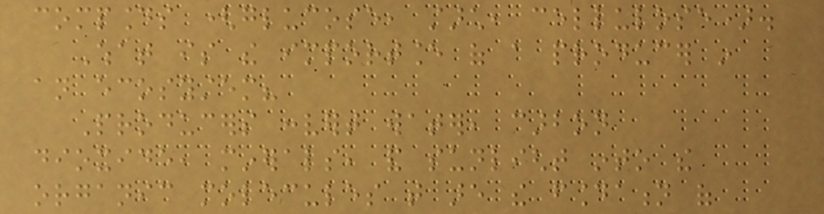compounds (glucose, starch, cellulose).
What is the importance of a producer in
an ecosystem?
Producers convert water, carbon
dioxide, minerals, and sunlight into the
organic molecules that are the foundation of
